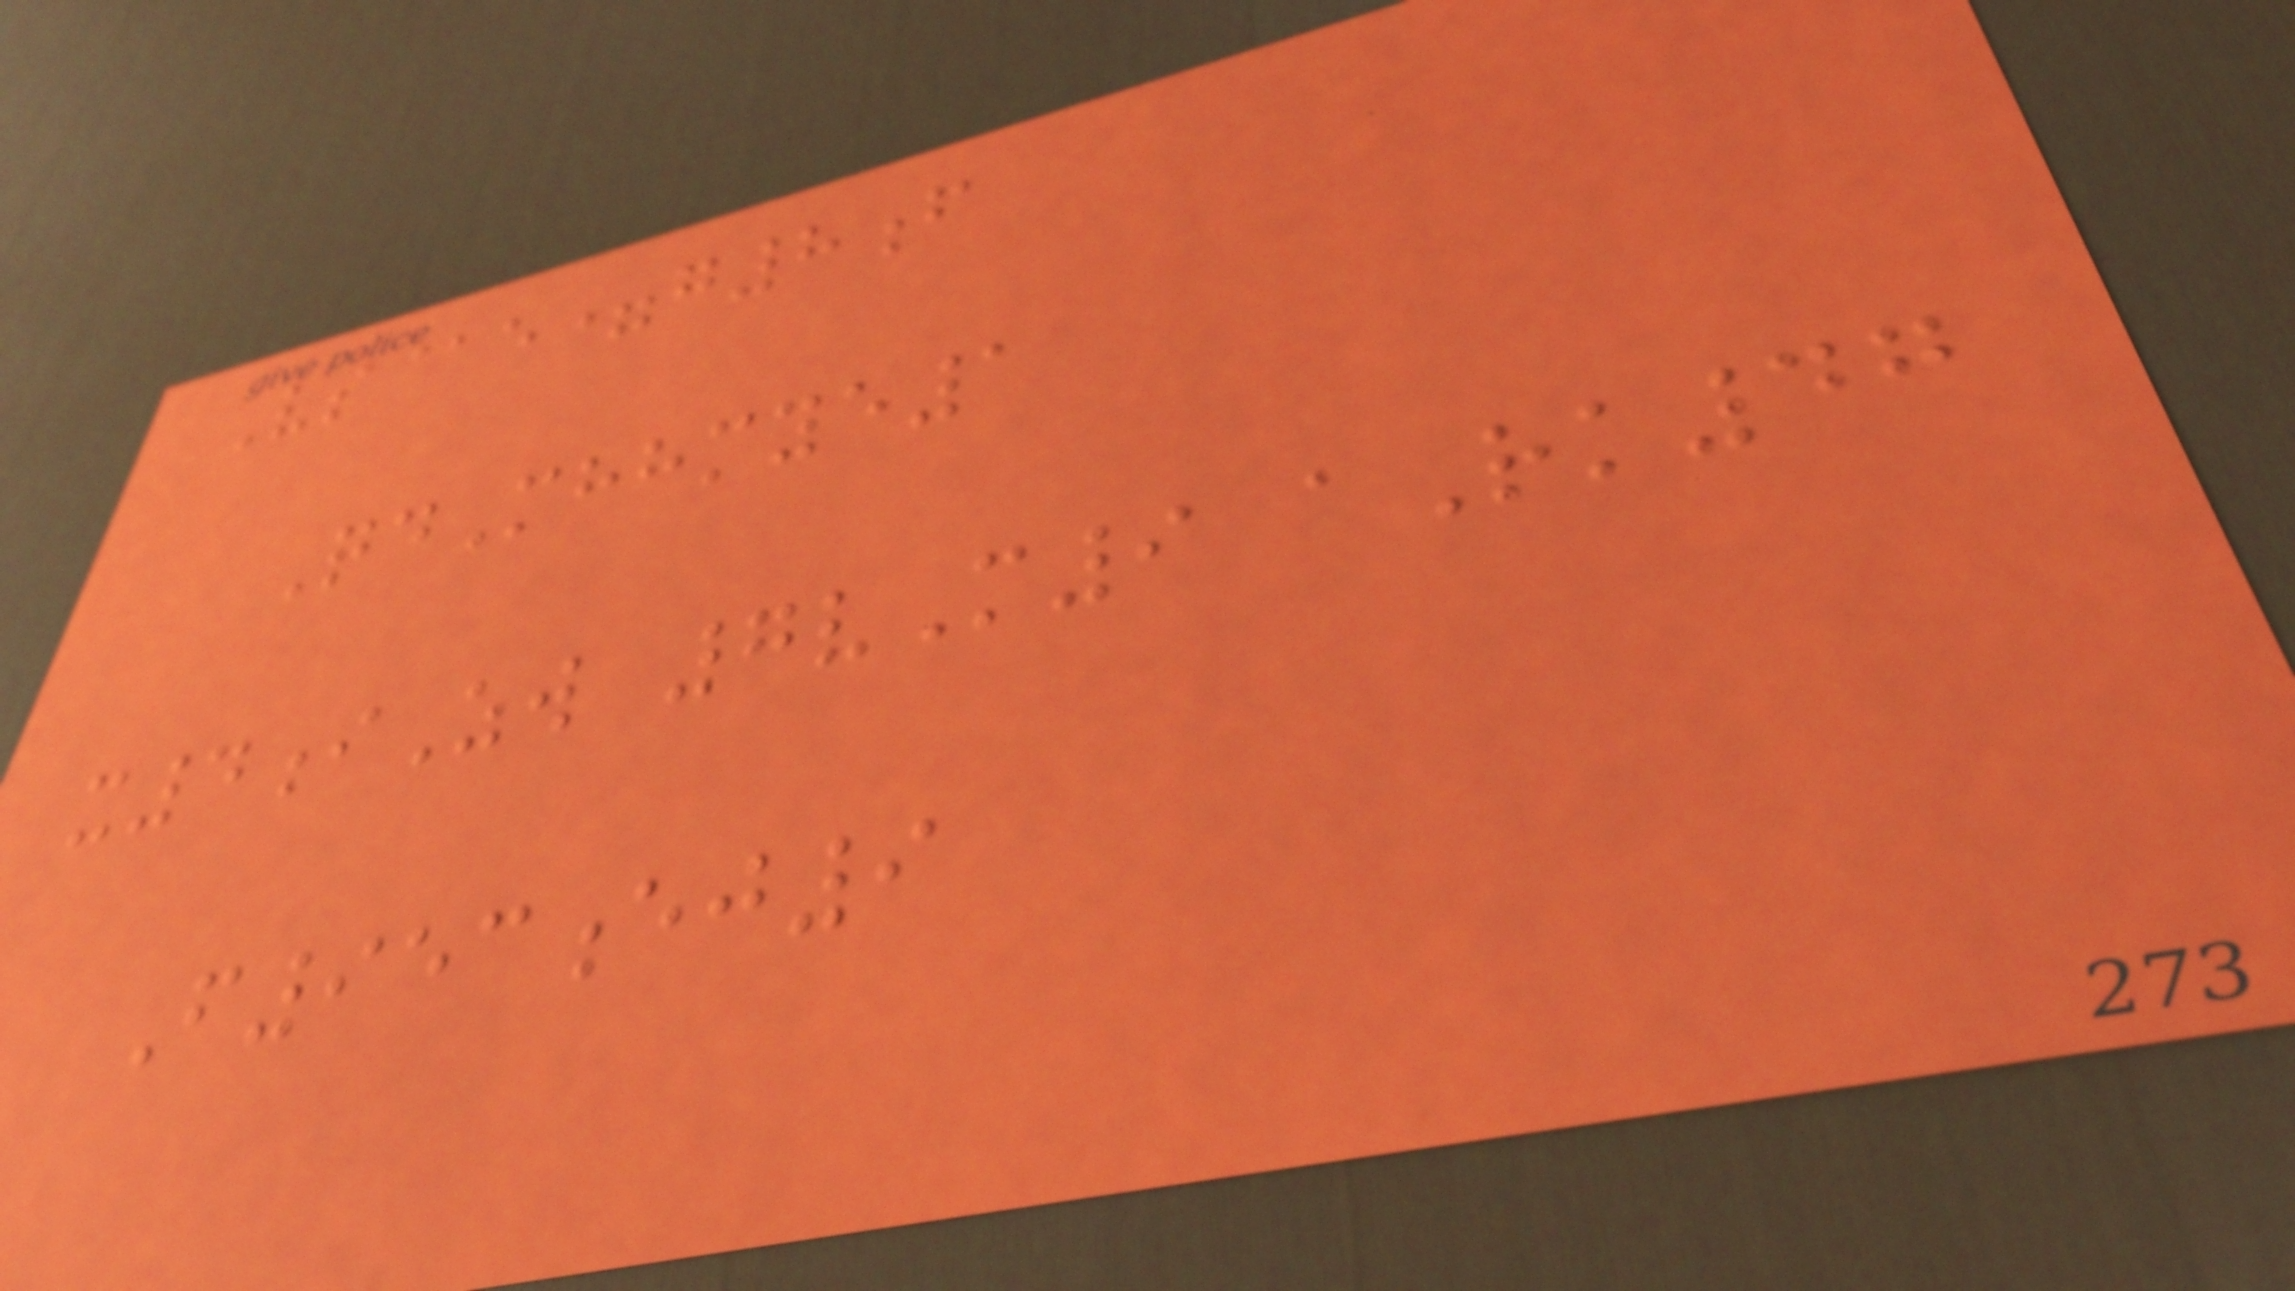Vs@e=g8f
QdMhhmye1
x4iZw 7vM9 aRk47
F953ej9
